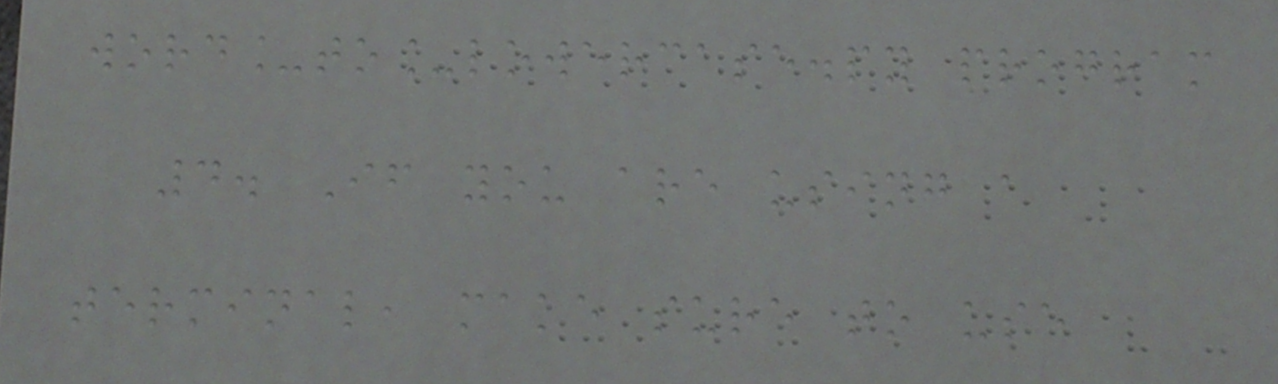word_to_lowercase.py program
4. If you are using a
terminal, make sure to use
